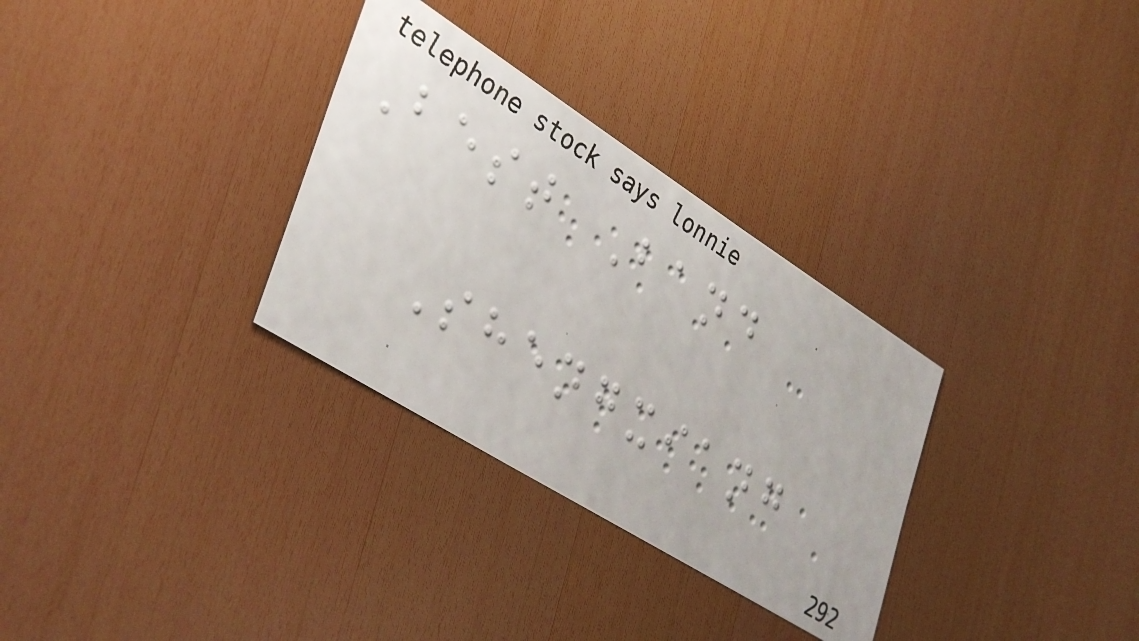Best Band
Shengxiang
